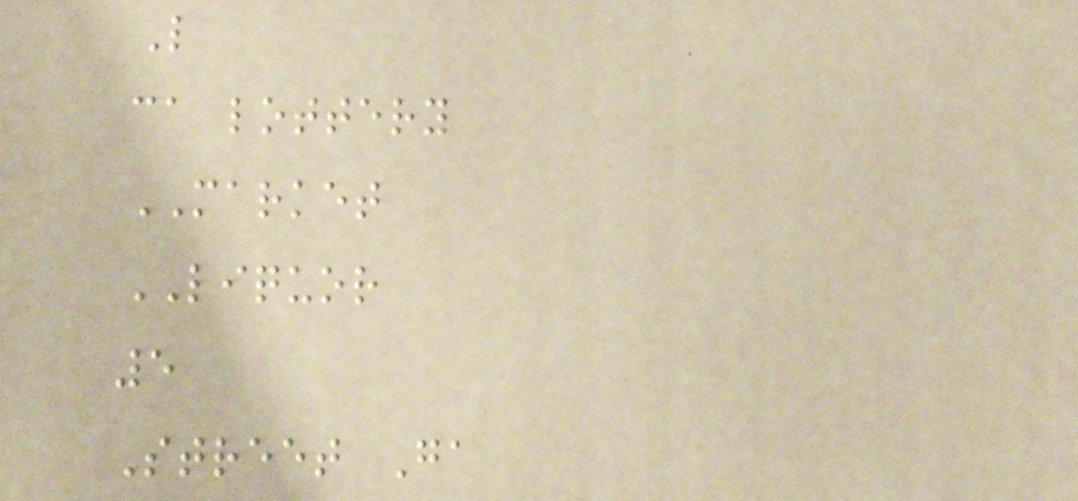L
ca lottery
MARKET
LIQUOR
5
Street Ga
